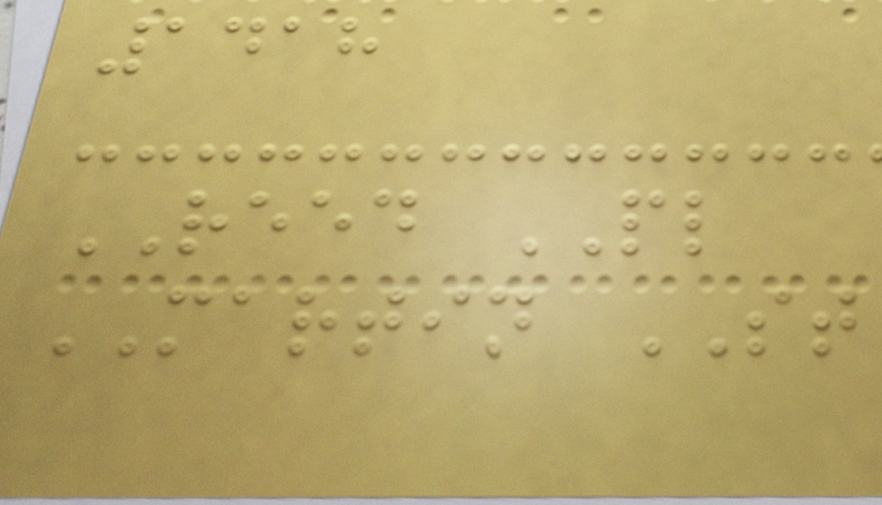1418
REED PL
MARTIN ST
